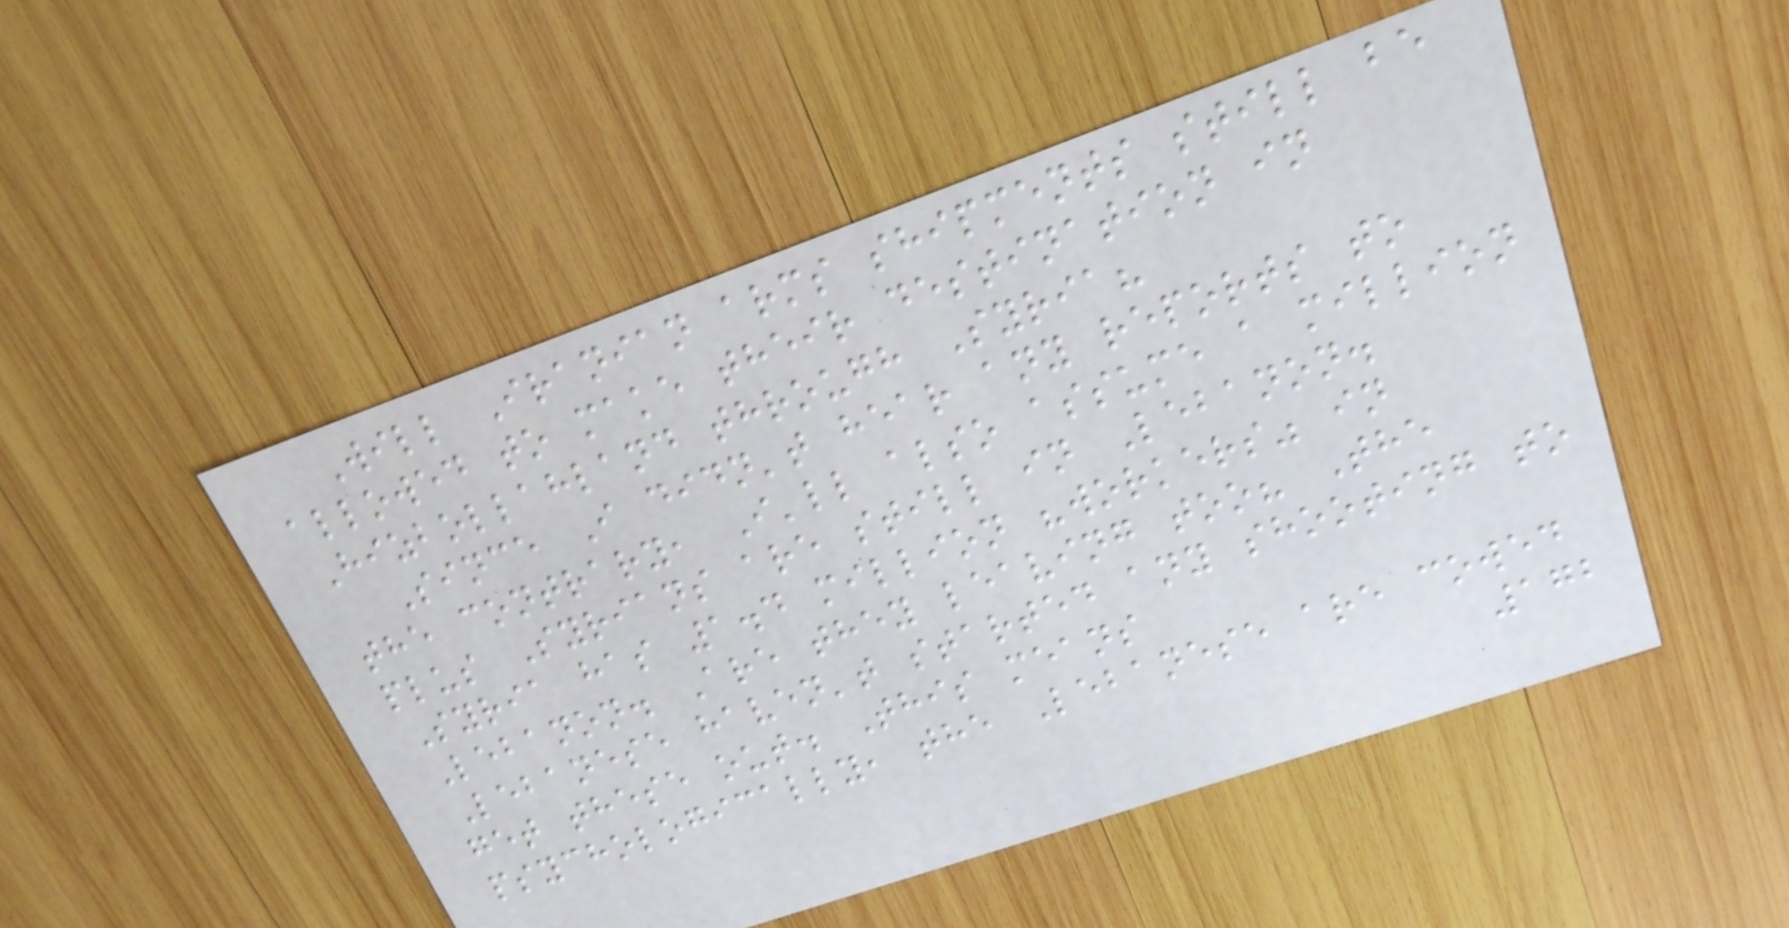Will Iranian arms shipments still be
allowed to make their destination in
Hizbollahland through Syria?
Since I didn't hear any reports to
the contrary, I'll also assume a million
plus Syrians are still in Lebanon.
Syria has 1.4 million "workers" in
Lebanon. Are they leaving too? The
Lebanese haven't started any shooting to
get these out. This means
psychologically, the Lebanese are cowed
172
